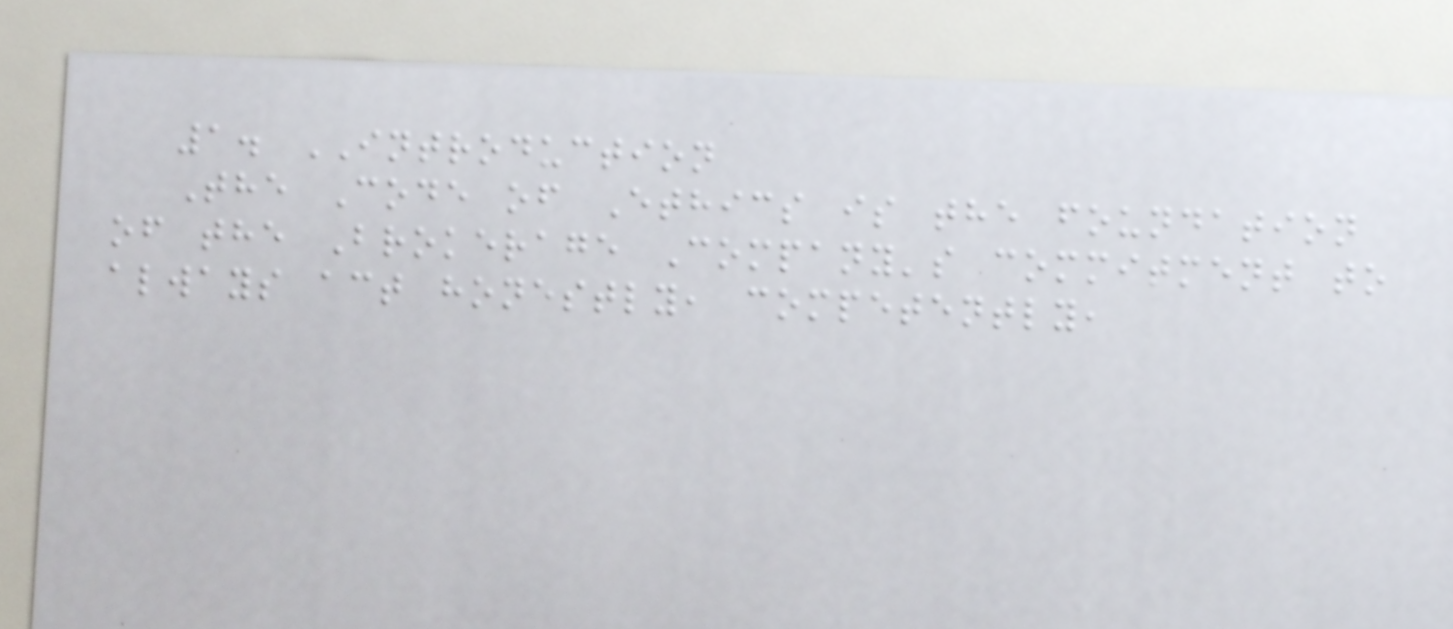1. INTRODUCTION
The Code of Ethics is the foundation
of the Brokerage Company's commitment to
always act honestly, competently,
